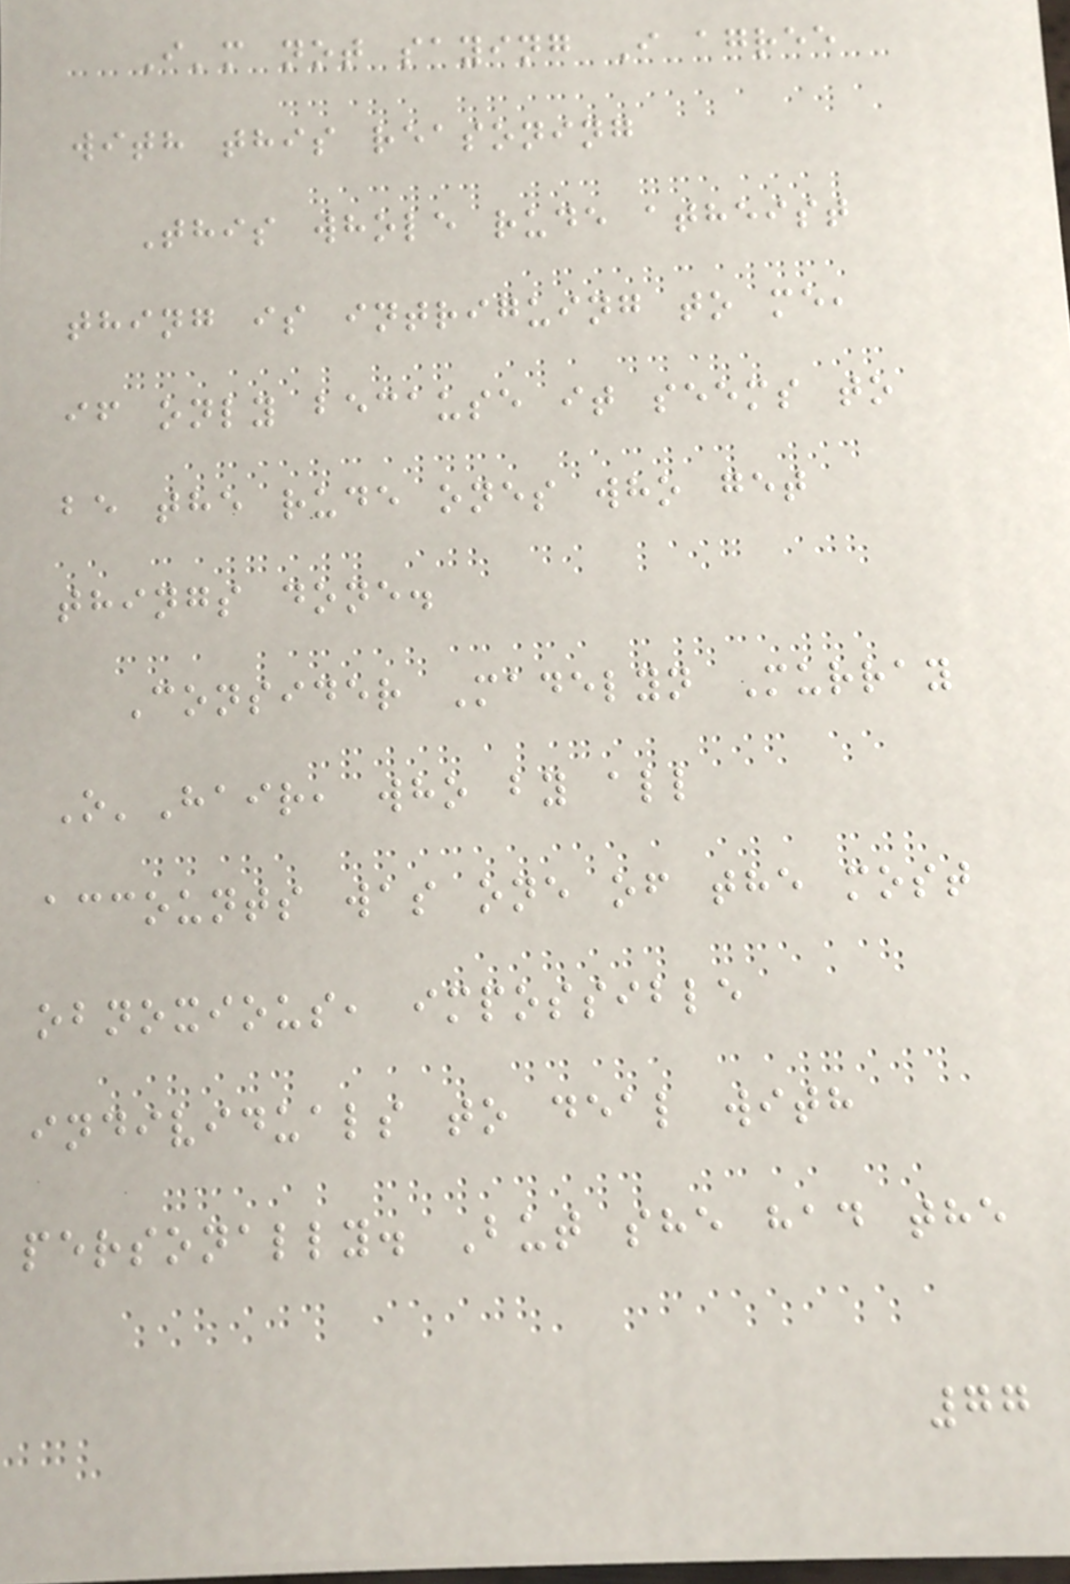I'm not saying I agree
with this reasoning
This whole rude atheist
thing is intriguing to me,
if only because it seems to
be the rude ones who get
things done.
Consider Madelyn Murray
O'Hair, who by all
accounts was one of the most
obnoxious, impossible
individuals to deal with
personally. But she had the
77
